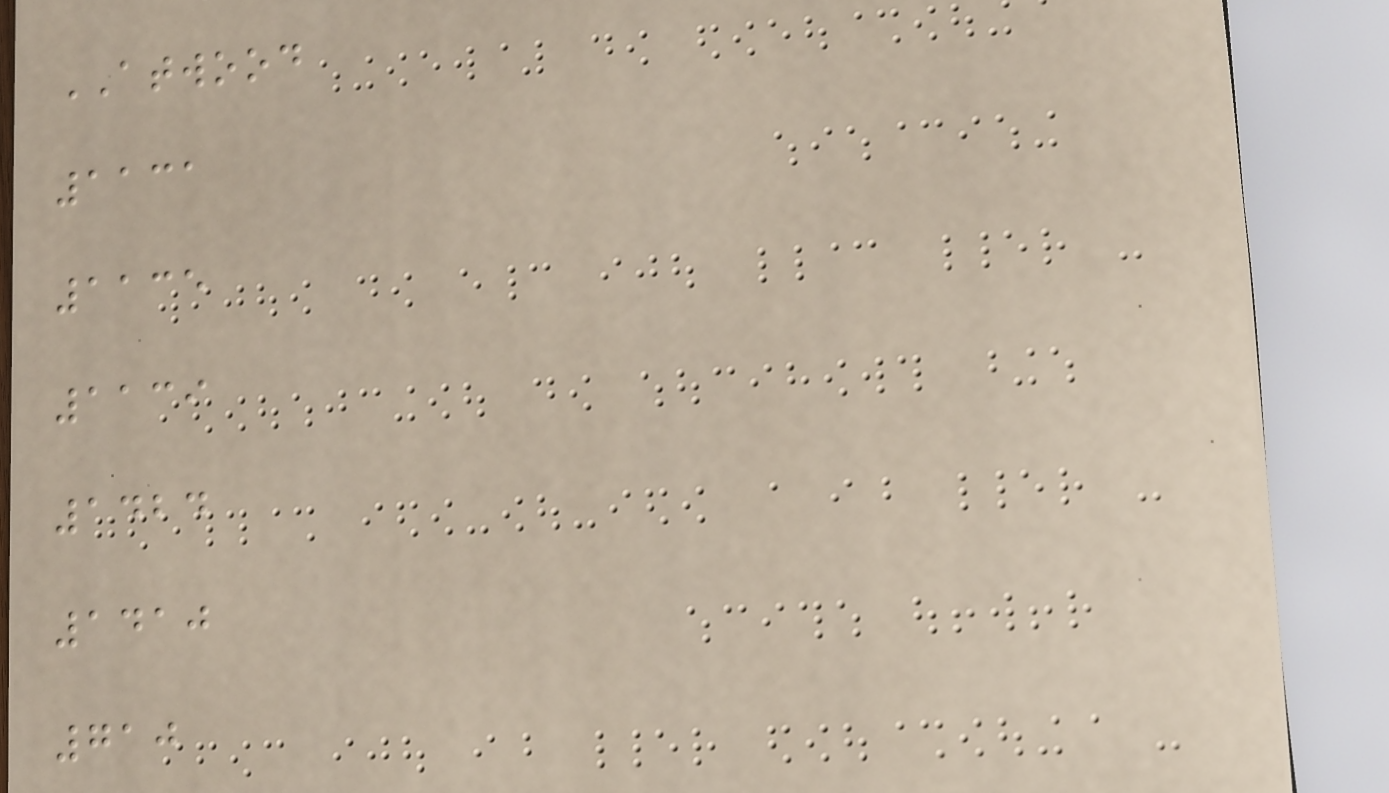ATWOOD
1131
1135
1139
1424
1410
710
